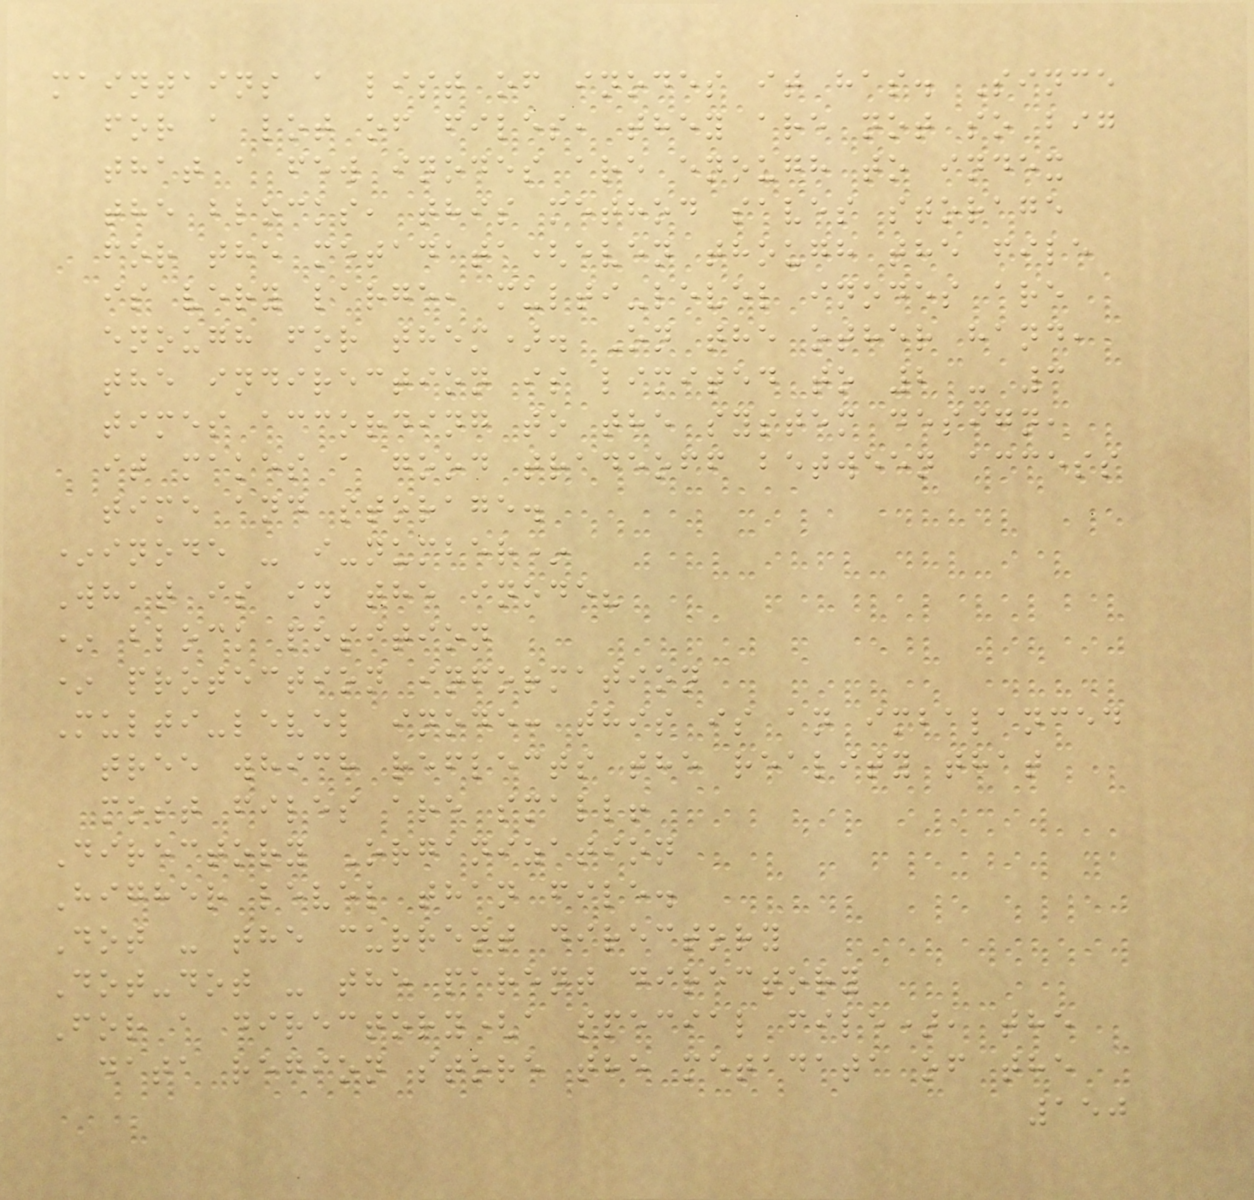maintains a list of inodes it has. Since
for a lot of files, they are not so big
that a few inodes are enough to index
the blocks, this method saves storage
for the metadata(even though the file
is very large, multi-level inodes are
enough for them). On the other hand,
the indirection is limited to 2 - 3
times according to the system design,
it makes a good tradeoff between access
time and storage.
*inode - i-number*
What is in the inode?
* block position
* protection information
Multi-level inode: this is an imbalanced
tree which reflects the reality that
most files are small!
Directory Organization
Higher level than file.
Dot - the current directory
Dot-dot - the parent directory
For a directory(a special file), the
data region store the metadata of the
150
